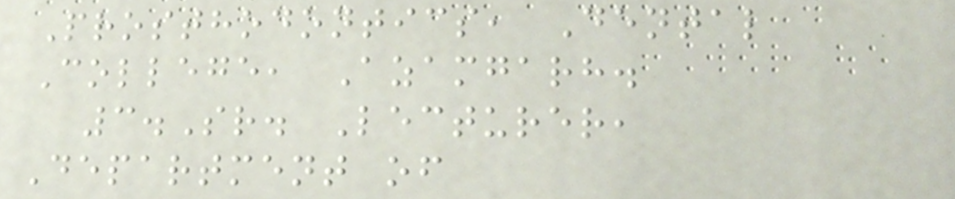Prosthodontics, Dental
College, Azamgarh.
3.Sr. Lecturer,
Department of
